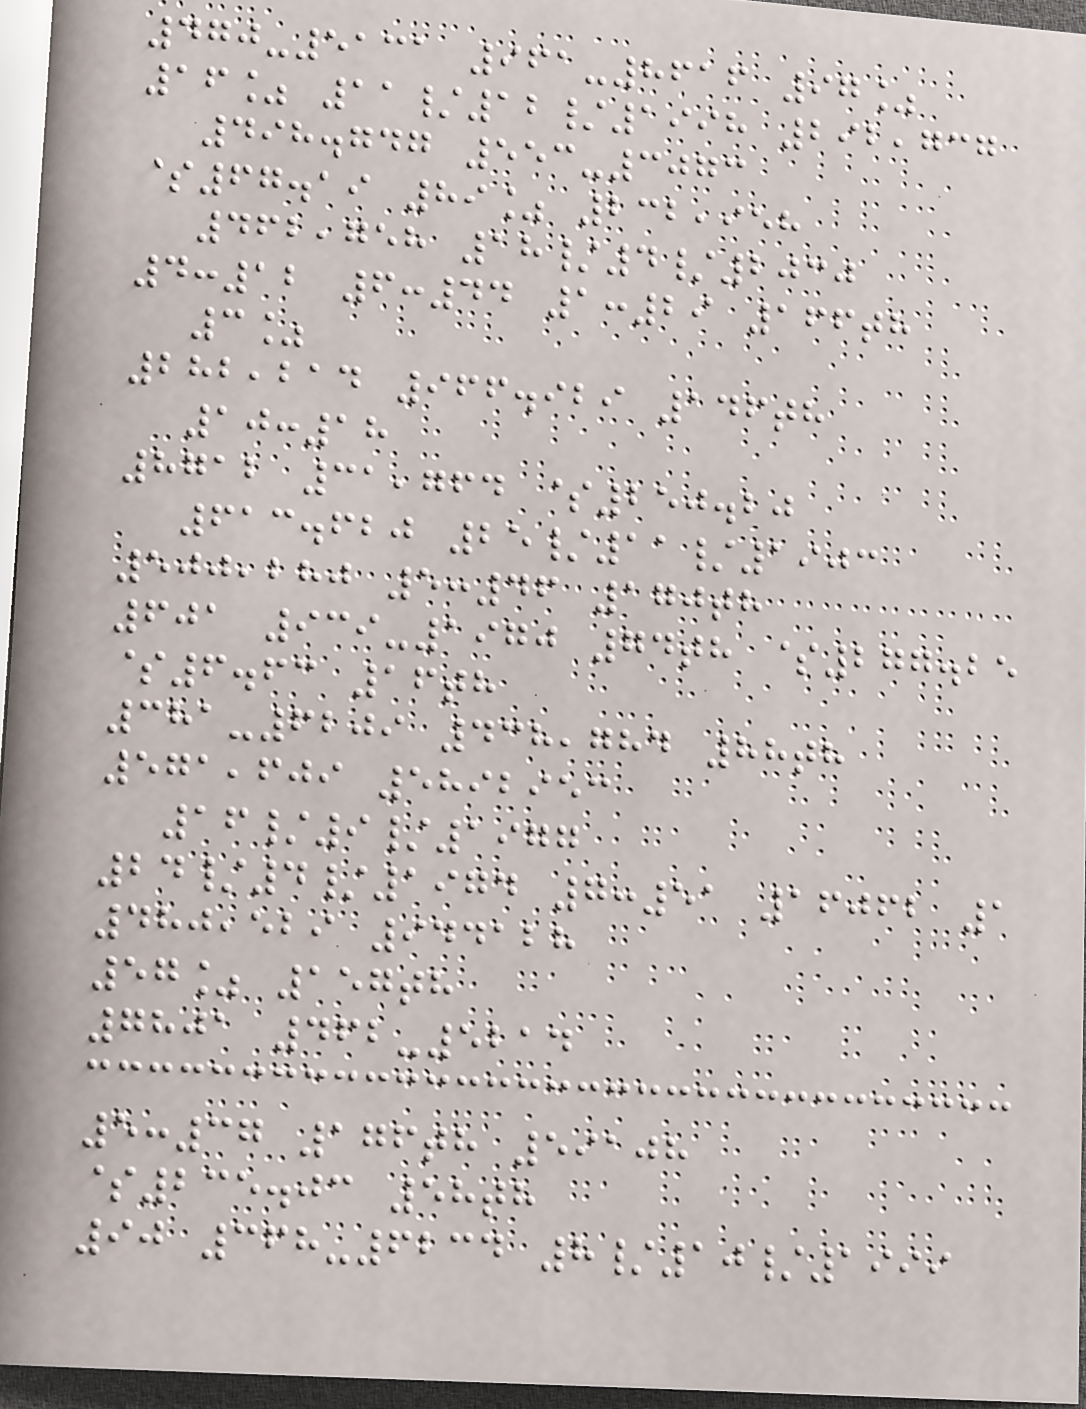470-5131 961-8616 97%
16% 11/12/1998 292,737
498.747 553-3073
$67.19 89% 232,958
462,758 18/4/2030
4:12 6:44 1:29 166th
3%
282,214 966.929 146th
10:18
8712 31,764 $250.20
613.620 25/11/1903
500,280 5:46 170th
601 939-1970 74th $277.25
$6.63 16th
381-6209 438,784 88th
571,609 5892953
16/9/1977
24/4/1974 7:51 16062 1
480,529 944128
57% 157th
7801 462-5214
5:37 176th 59108
$235.03 58th
90 368-6234 8/10/1999
